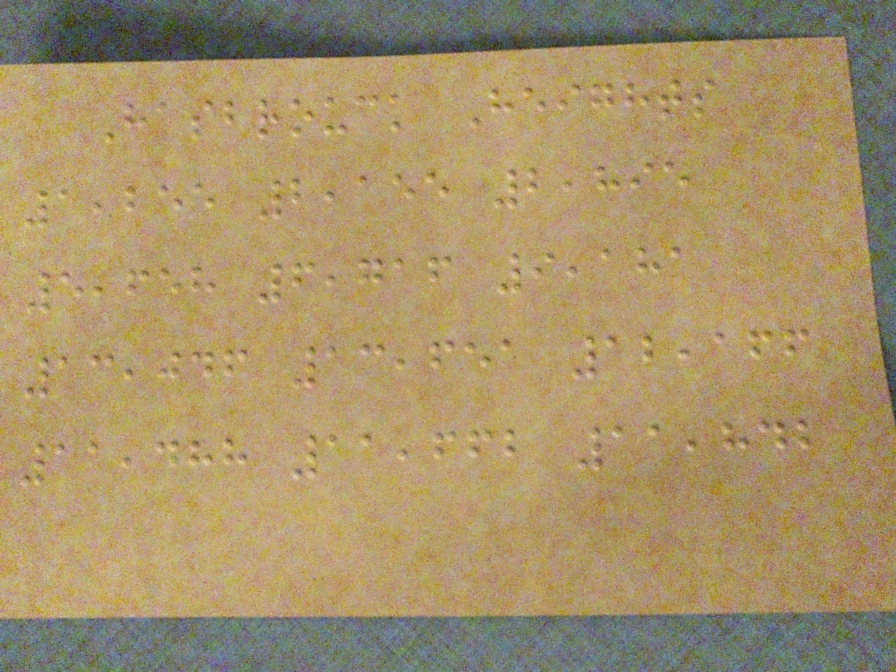Hasbrouck Heights
1,255 2,155 2,895
5,658 6,716 9,181
13,046 13,651 12,166
11,488 11,662 11,842
